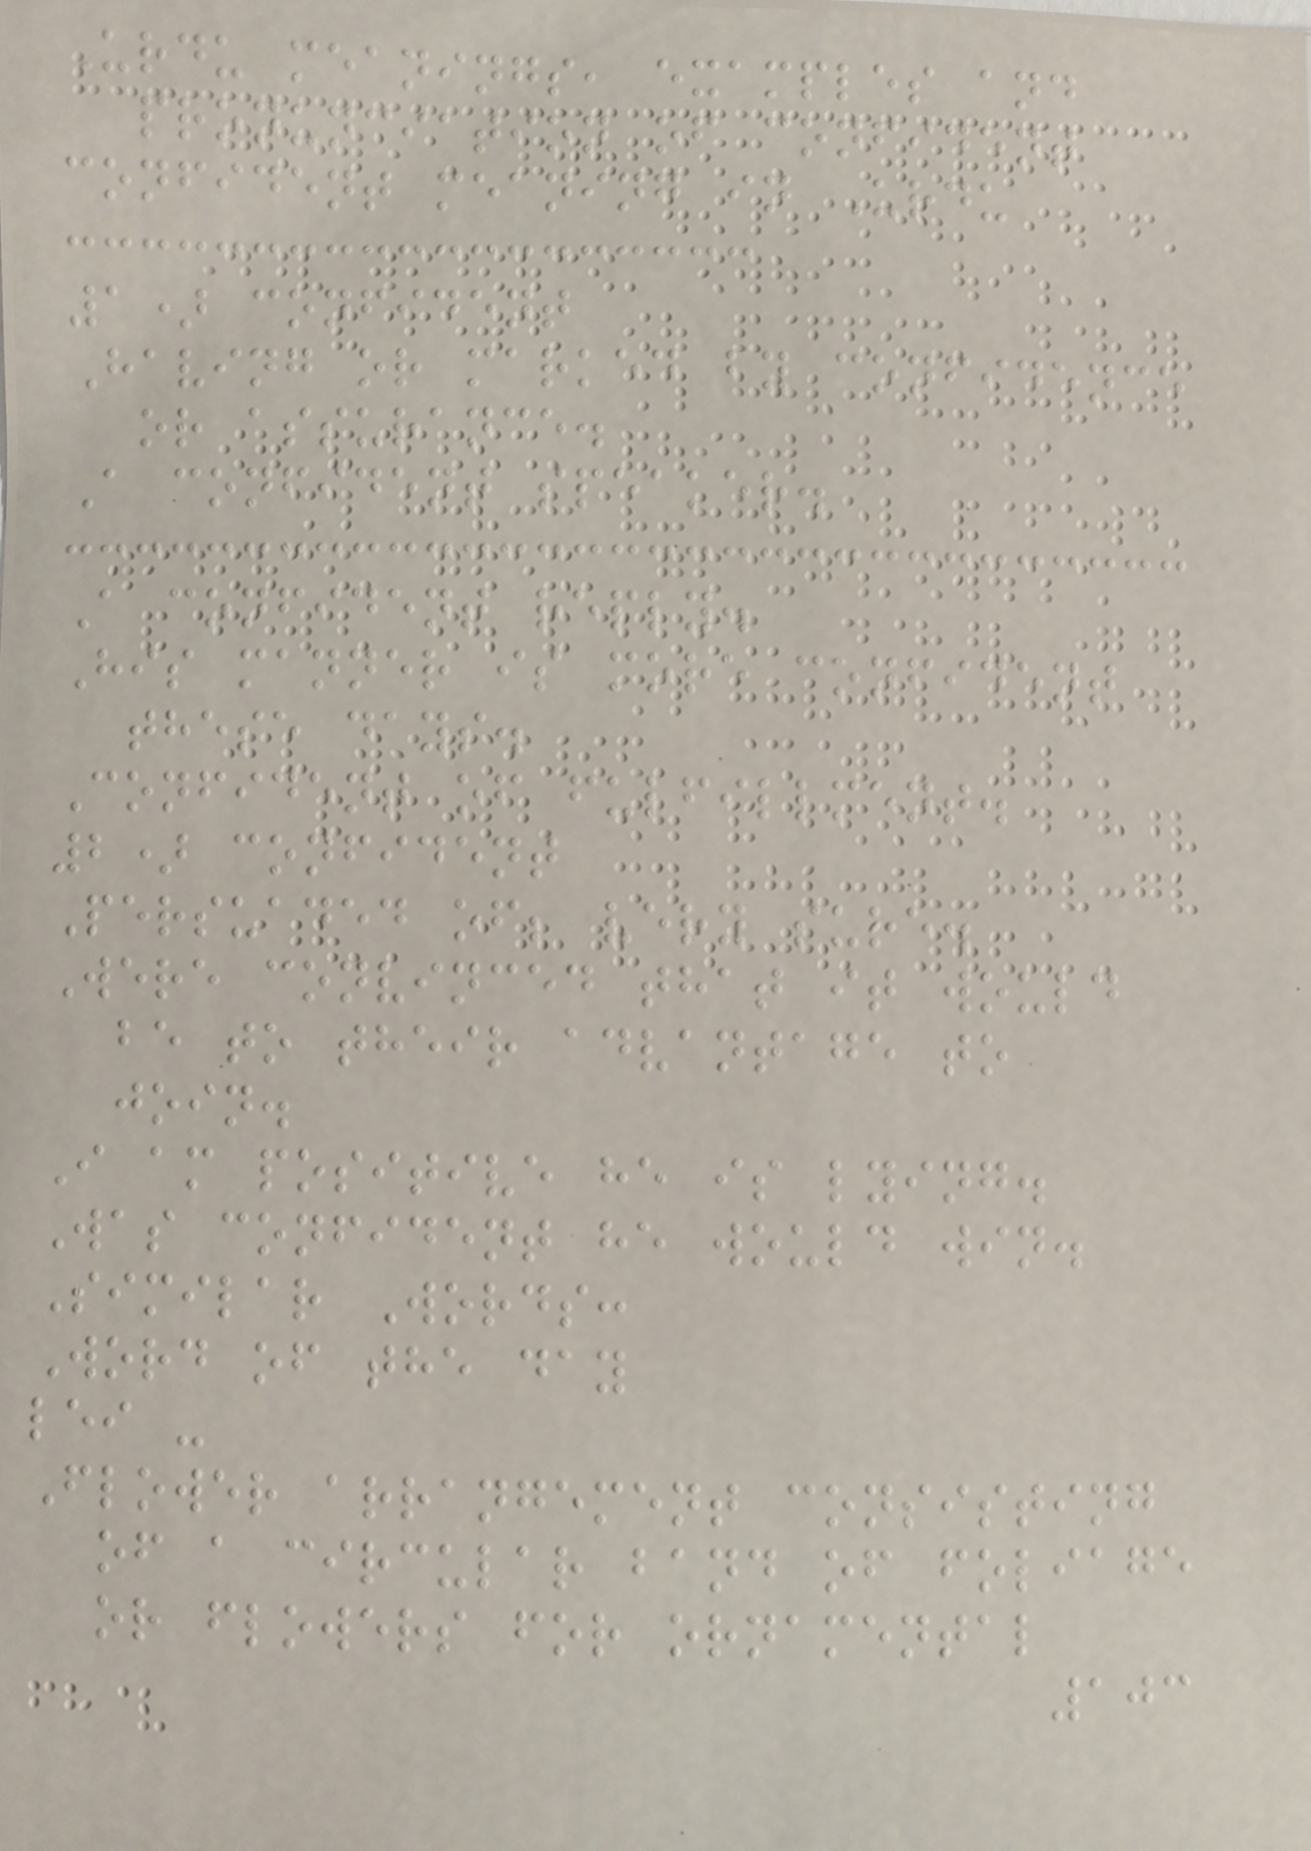Urdu meanings, examples and
pronunciation of confident
confident meaning in Urdu
1) confident
Having or marked by confidence
or assurance.
A confident speaker.
A confident reply.
His manner is more confident
these days.
Confident of fulfillment.
2) confident
Persuaded of; very sure.
Were convinced that it would
be to their advantage to
join.
I am positive he is lying.
Was confident he would win.
Similar Words:
Word of the day
lei -
Flower arrangement consisting
of a circular band of foliage
or flowers for ornamental
103
